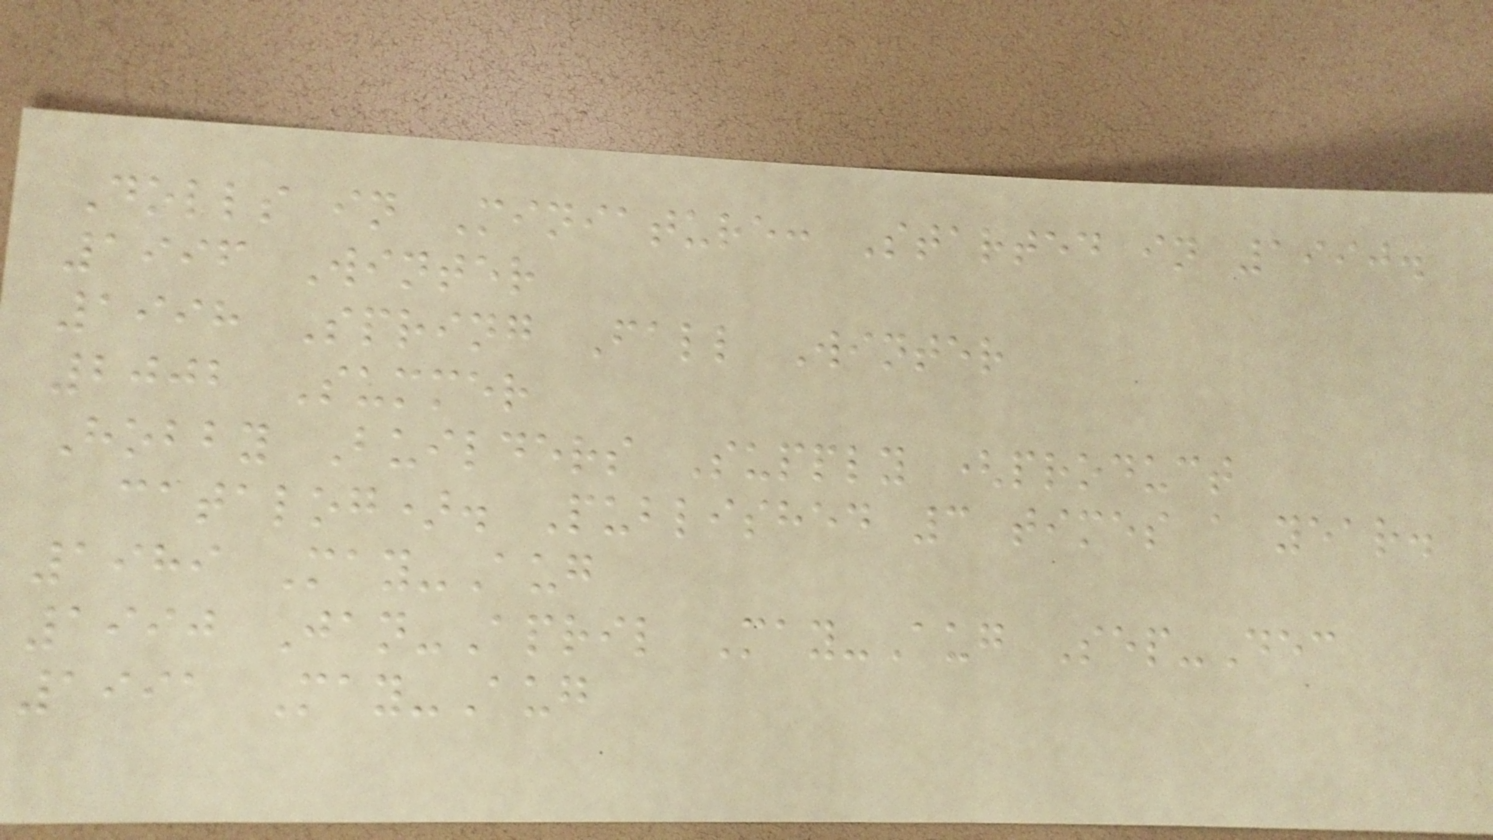Dolls in Miniature: Started in 1990.
1996 Winter
1998 Spring Fall Winter
2002 Summer
Hobby Builders Supply (product
catalog). Published 3 times a year.
1989 May-Aug
1990 Jan-April May-Aug Sep-Dec
1991 May-Aug
